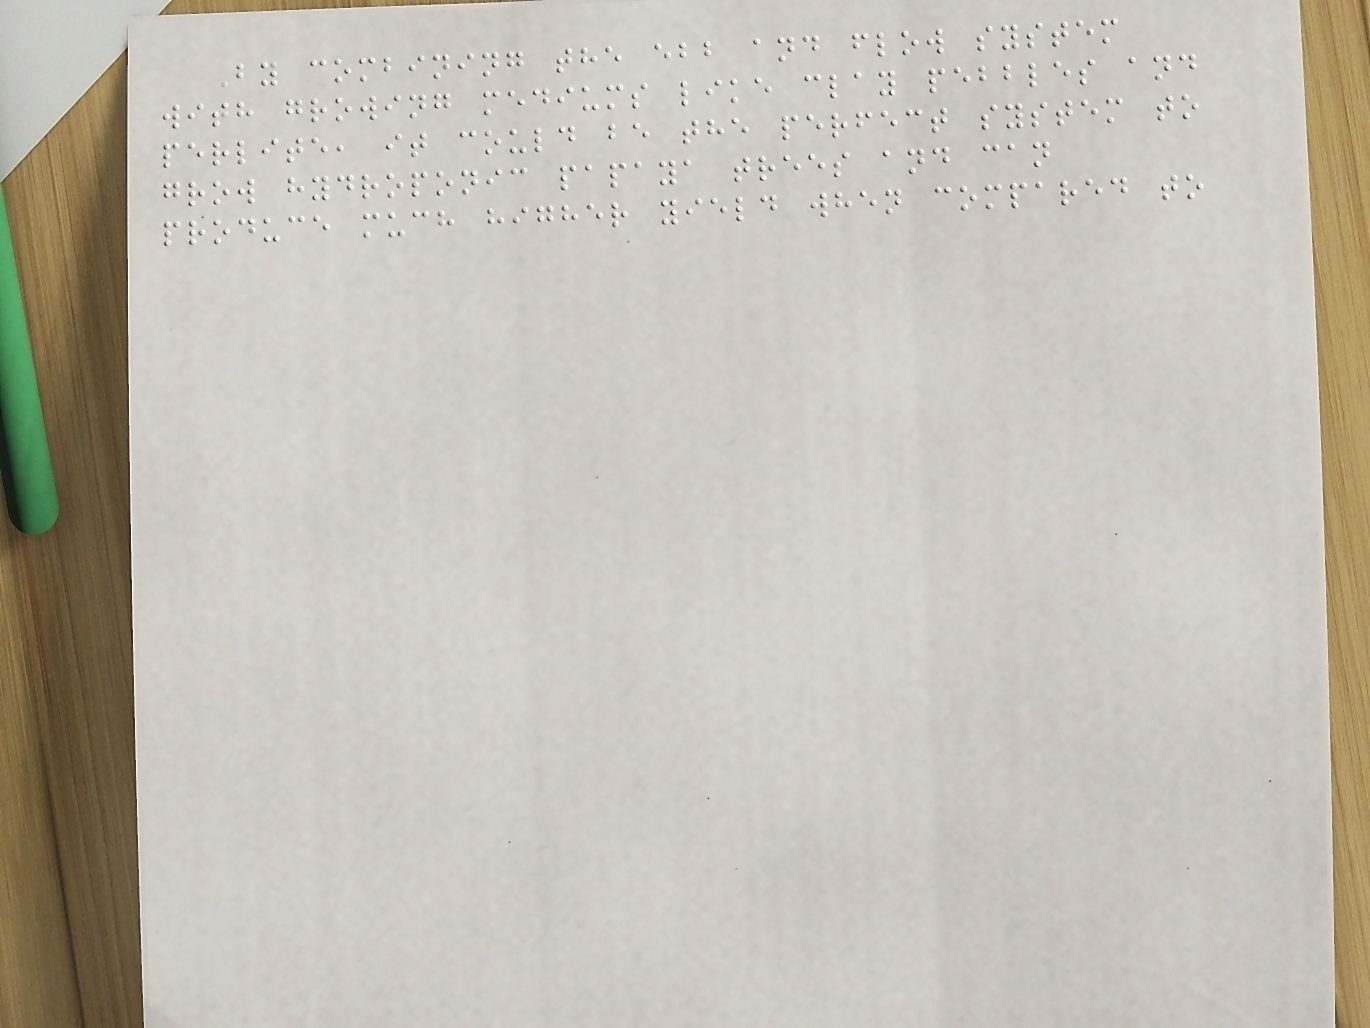By combining the ebb and flow system
with growing mediums like clay pebbles and
perlite, it could be the perfect system to
grow hydroponic papaya trees and can
produce much higher yield when compared to
